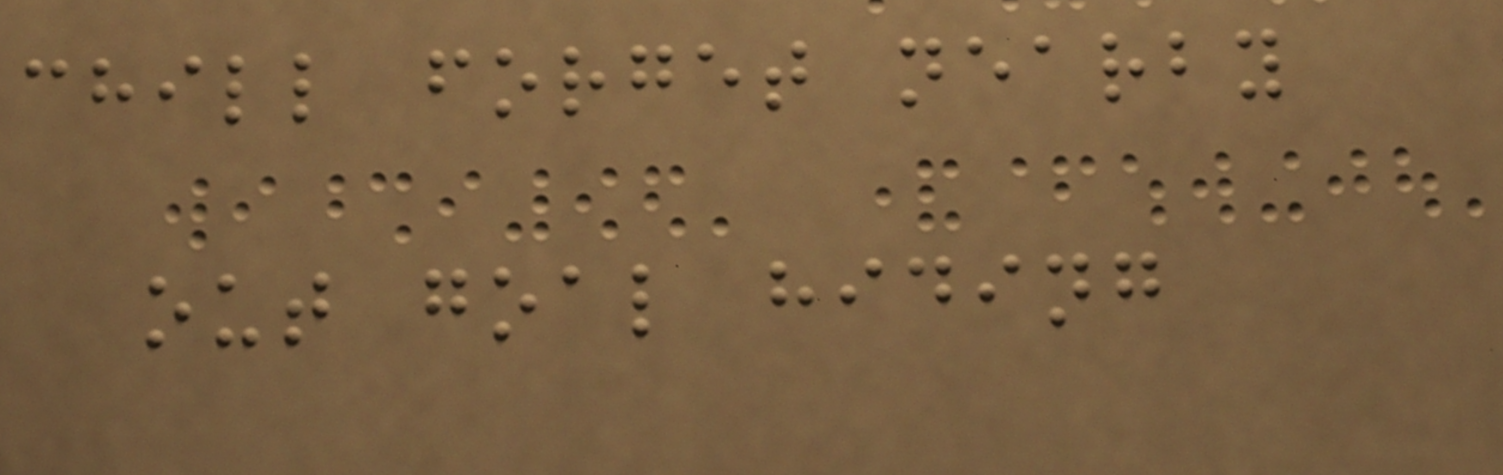chill forget nearby
out goal hiding
